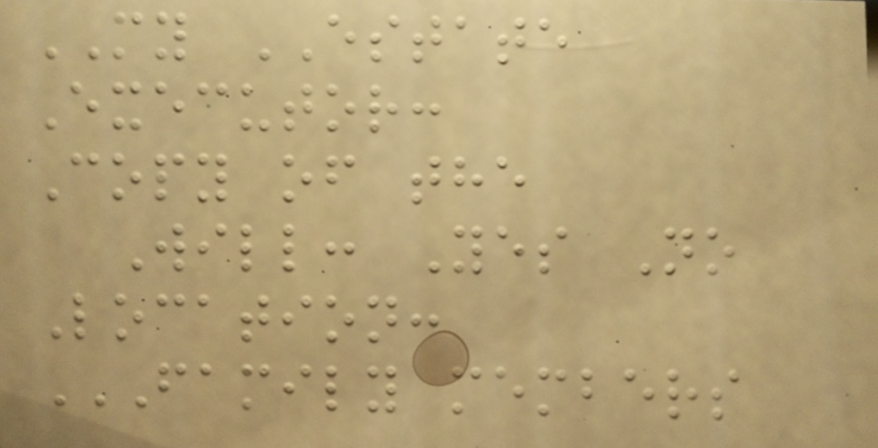MY ESTATE
Executor:
Copy of the
Will: Yes No
Location:
FAMILY MEMBERS
